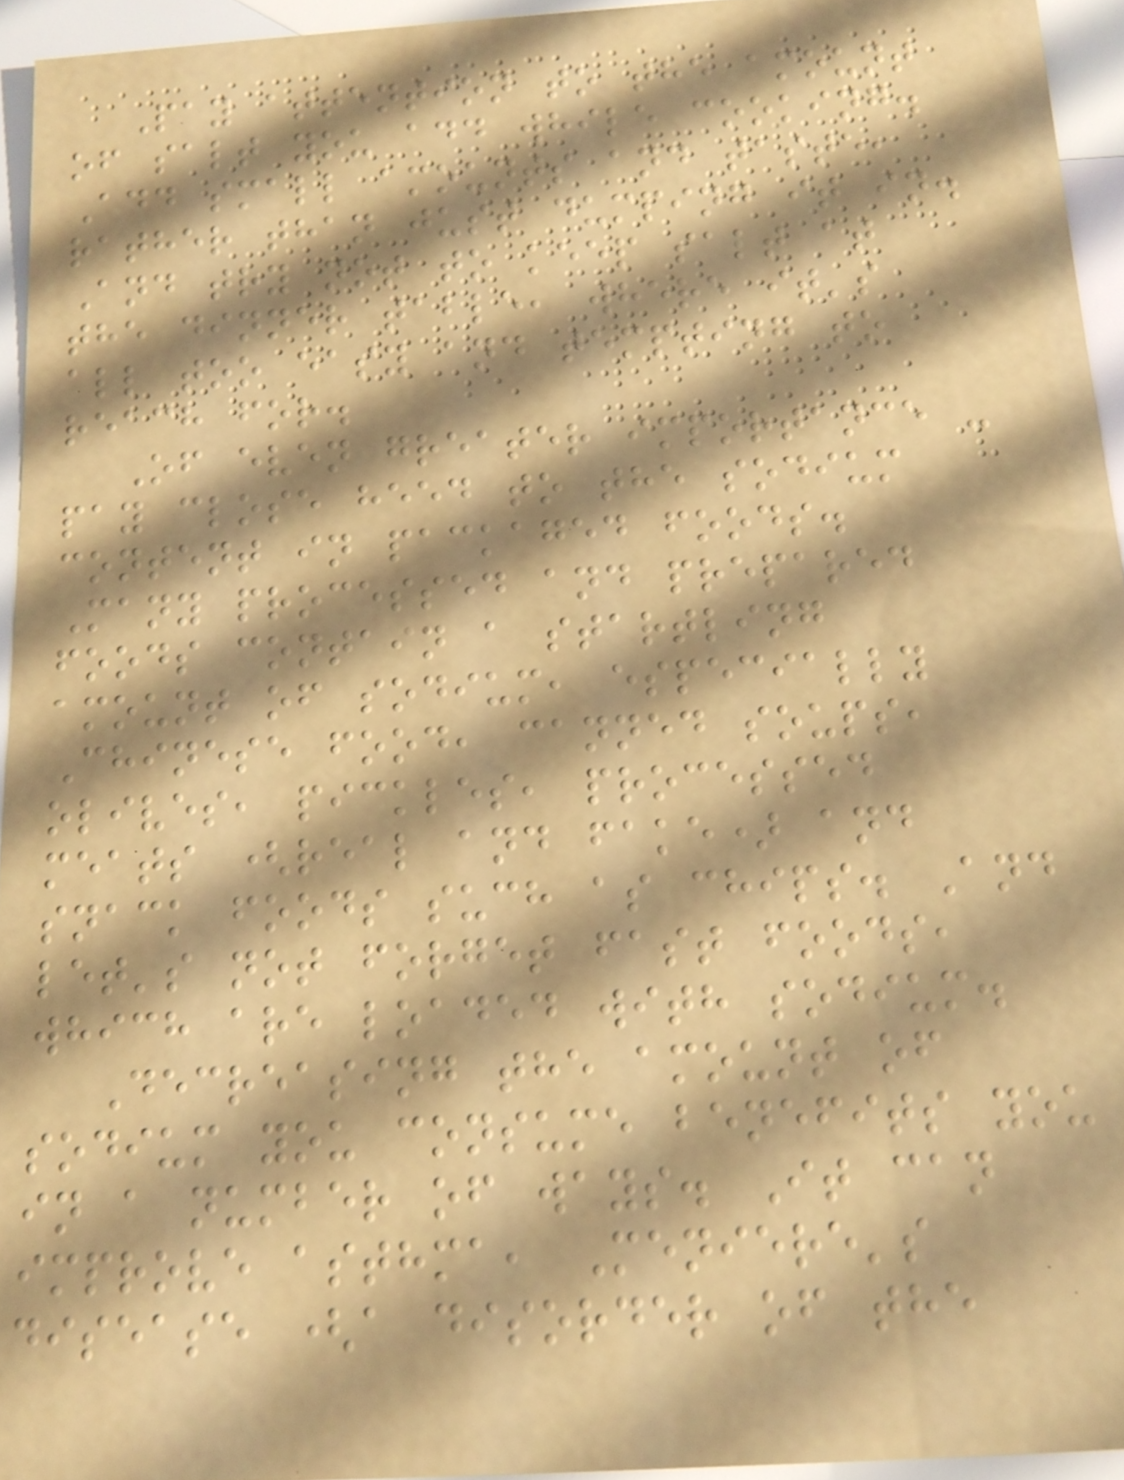Pay attention to the amount
of salt you add while cooking.
Add small amounts and taste,
rather than just dumping it in.
And try not to keep salt at
the dinner table, where it's
all too easy and tempting to
reach for.
Of even greater importance -
pay close heed to the sodium
content in packaged foods.
Many processed and prepared
foods contain a startling
amount of sodium, especially
Chinese food, canned soups,
olives, pickles, processed
meats (real and fake) and
snack foods such as chips. And
let's not forget fast foods,
which are loaded with sodium.
Decreasing the amount of
sodium you consume benefits you
in a number of ways. It can
improve asthma, Meniere's
disease (a disorder of the
